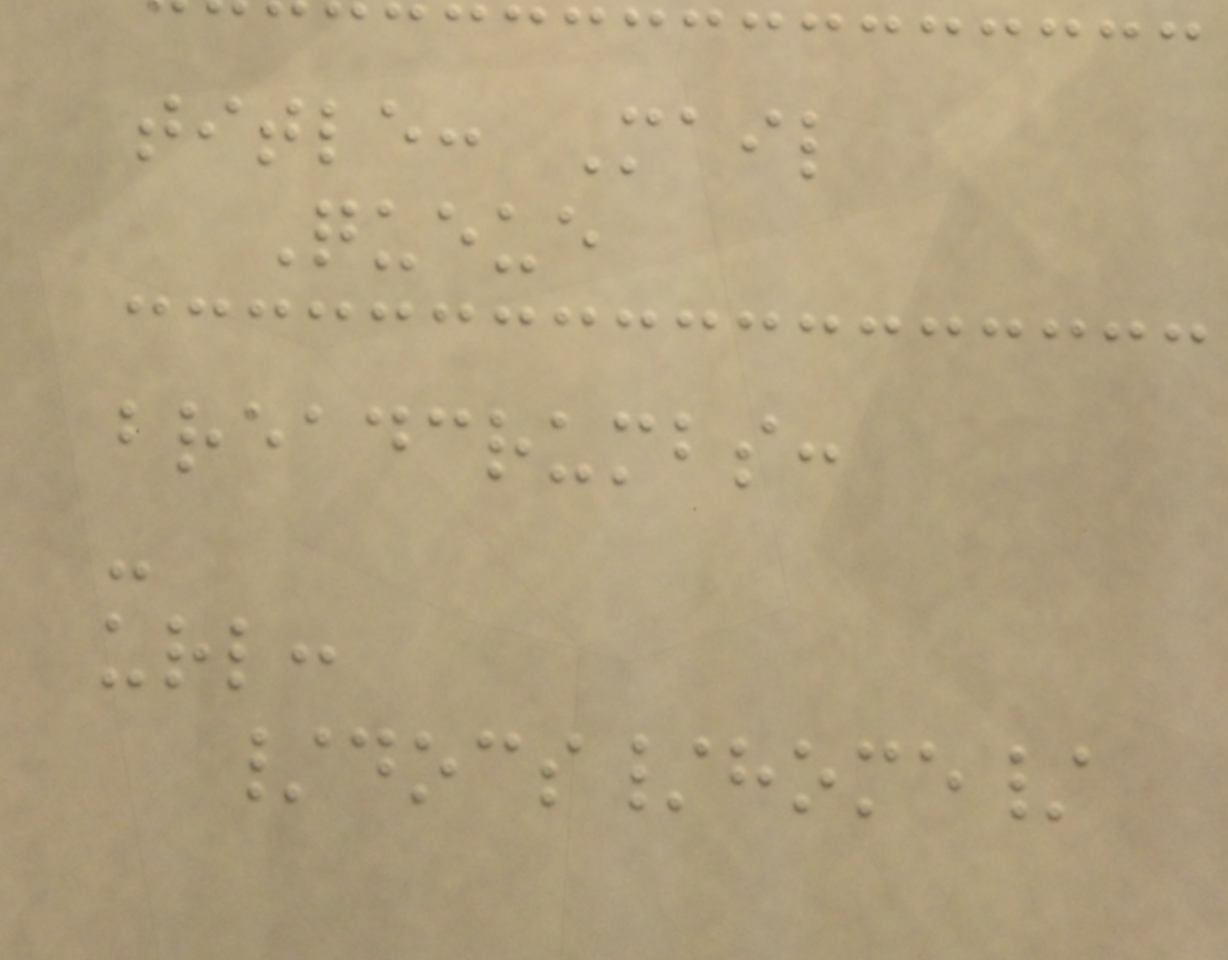title: Mail
Queue
breadcrumbs:
-
url:
/docs/home/
